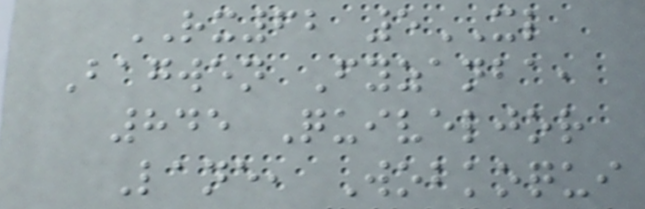RX62 5XL
Bagwen Fyzanba,
845 Quiveljor
Lane, Wobkoqui
